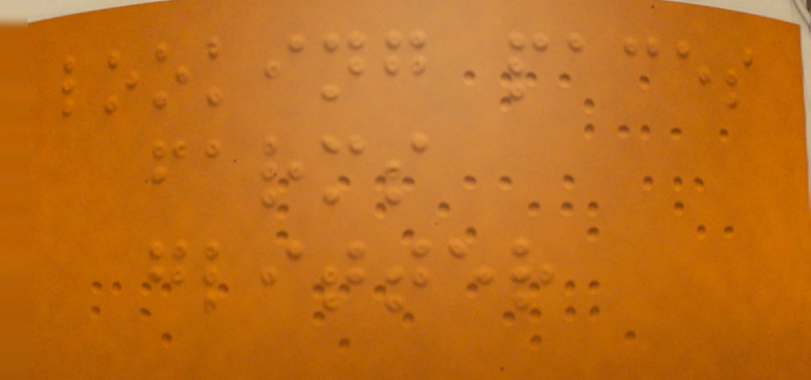looking paces
farms
glitter
